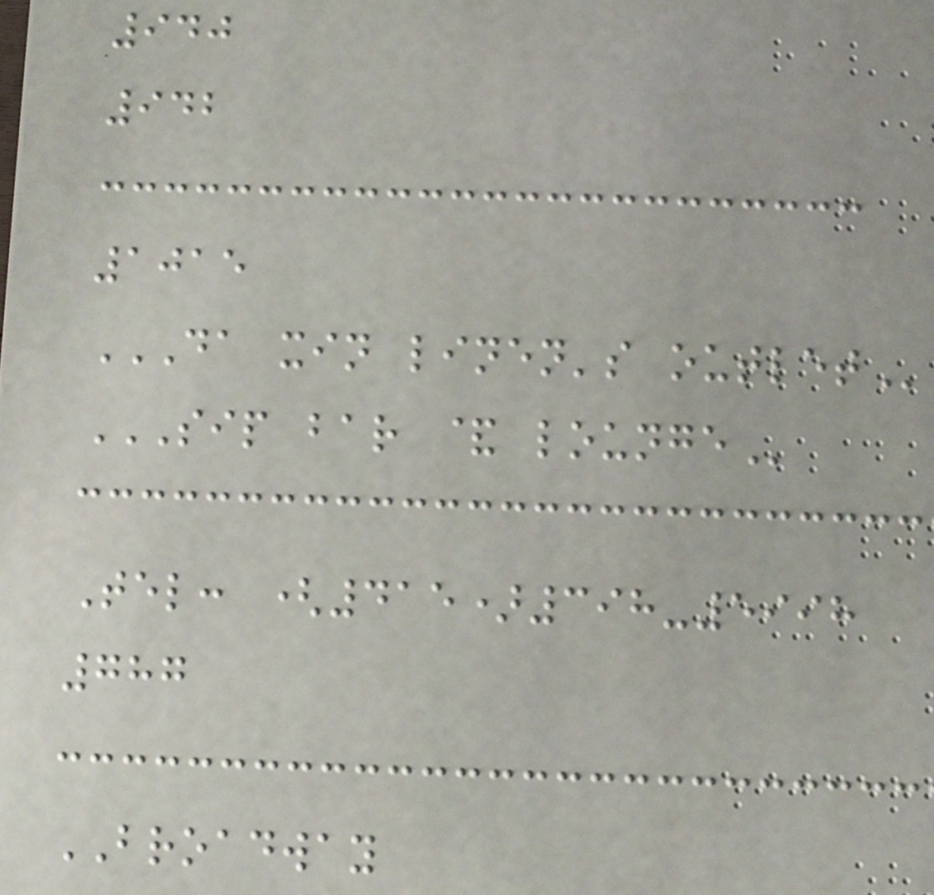940
942
1015
DA XIN LINEN'S OUTLET
SIP BAR & LOUNGE
Tel: (415)398-5998
787
BROADWAY
